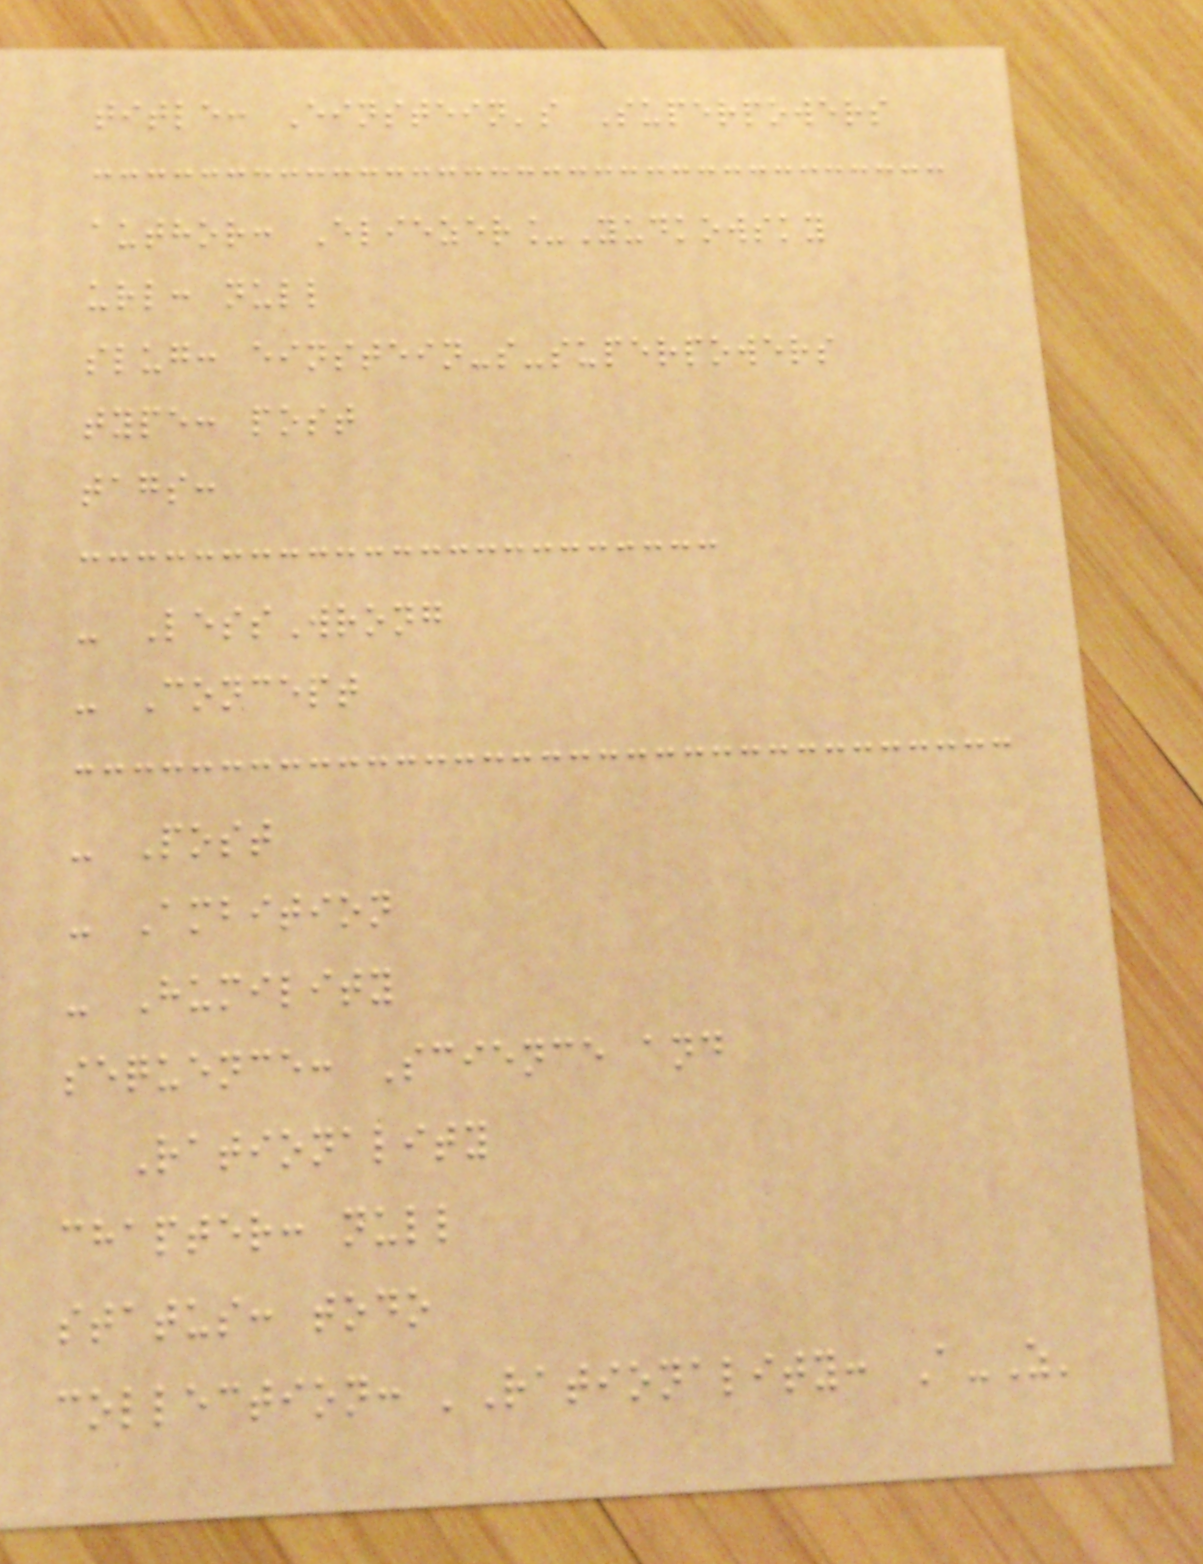title: Einstein's Superpowers
author: Eliezer_Yudkowsky
url: null
slug: einstein-s-superpowers
type: post
tags:
- LessWrong
- Concept
- Post
- Ambition
- Humility
sequence: Science and
Rationality
chapter: null
status: todo
collection: 'Rationality: A-Z'
